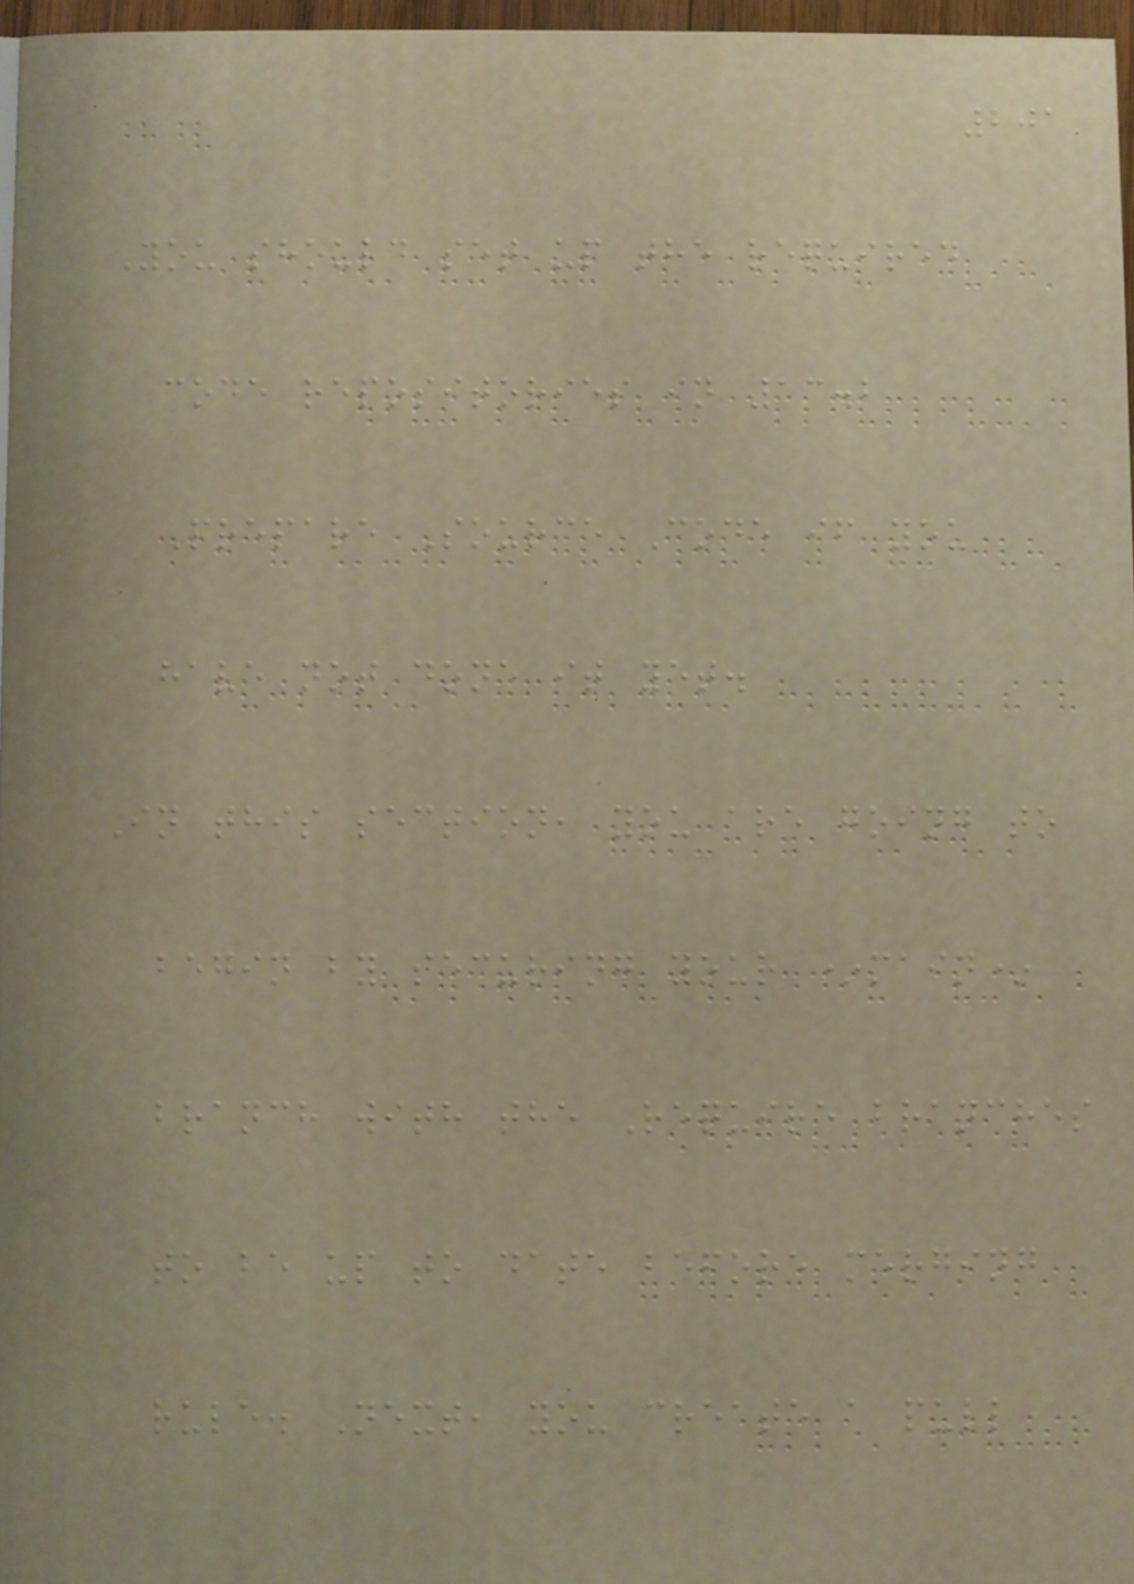201
You should set up the required
code repositories in 13.2
Prepare Source Code if you
have not done it yet.
In this section, you are going to
begin by securing your *main*
branch with the Require branches
to be up to date before merging
rule. Next, you create a pull
